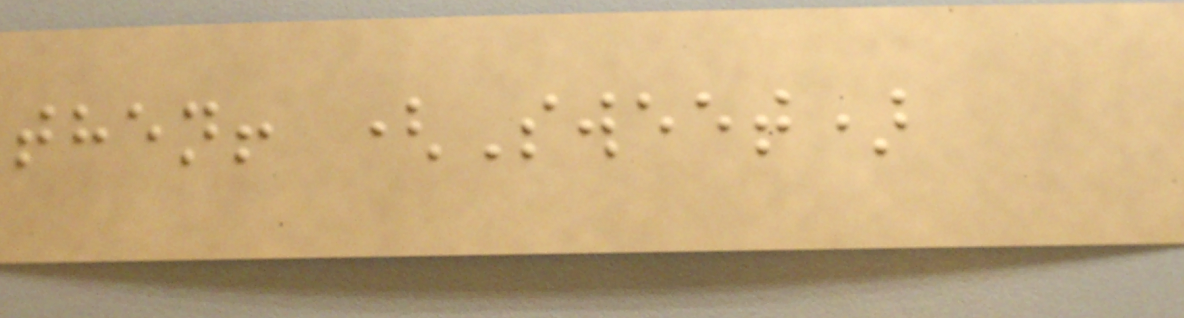then! (Sweet)
